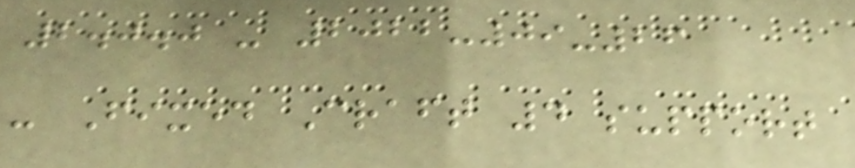2.0.0 - 2022-09-26
- Fixed Craft 4 support
